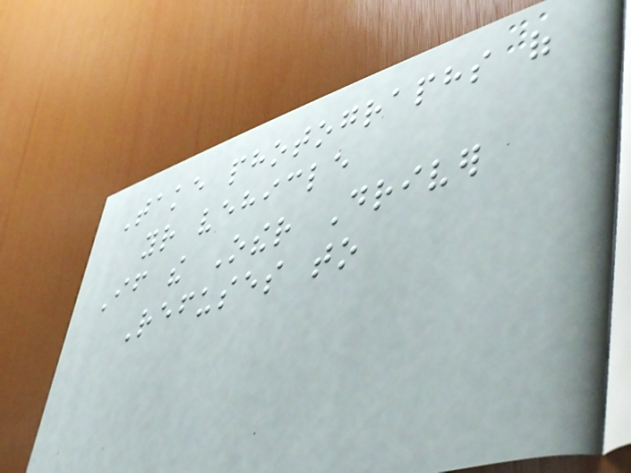Take photographs of
your vehicle
If the Other Driver
Refuses to
